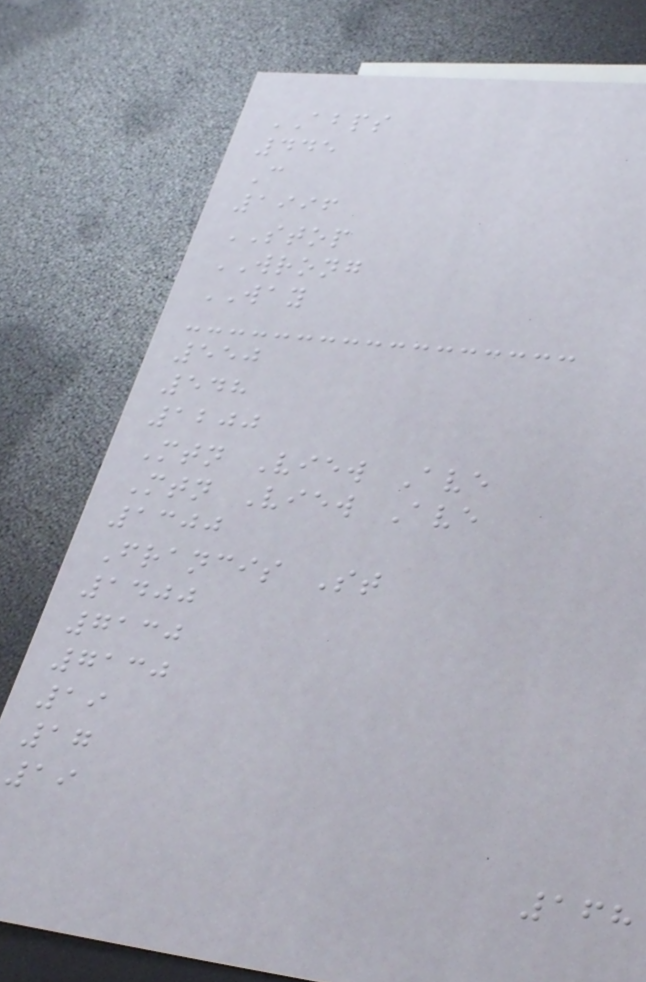ABPS
445
C
1996
STOP
WRONG
WAY
550
548
1200
Mtn View Ave
Mtn View Ave
1300
Francis St
1400
7130
7130
19
17
19
168
